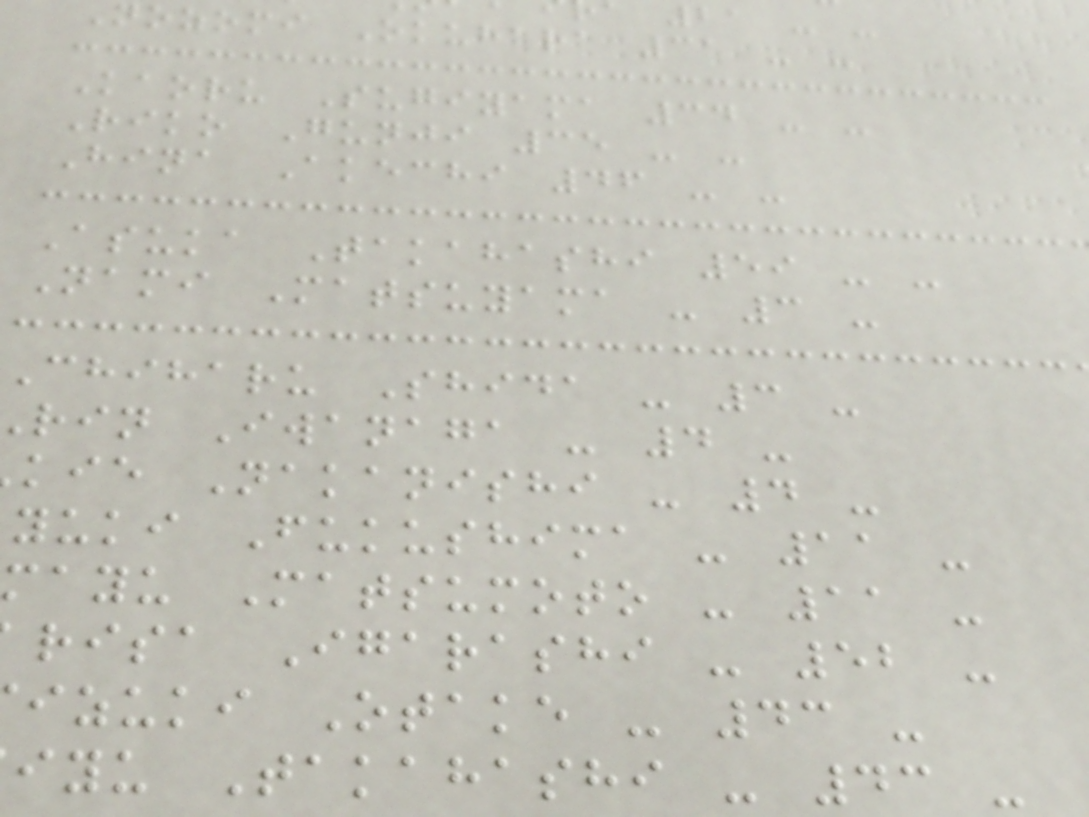21 - -
nozomi Okuhara 31 - -
Kaoru Sugiyama 34 - -
Riko Gunji 35 - -
Hina Akechi 46 - -
Asuka Takahashi 59 - -
Nami Matsuyama - 3 -
Chiharu Shida - 3 -
rin Iwanaga - 4 -
kie Nakanishi - 4 -
yuki Fukushima - 11 -
mayu Matsumoto - 11 -
risa Igarashi - 52 -
izuki Otake - 43 -
iyu Takahashi - 43 -
